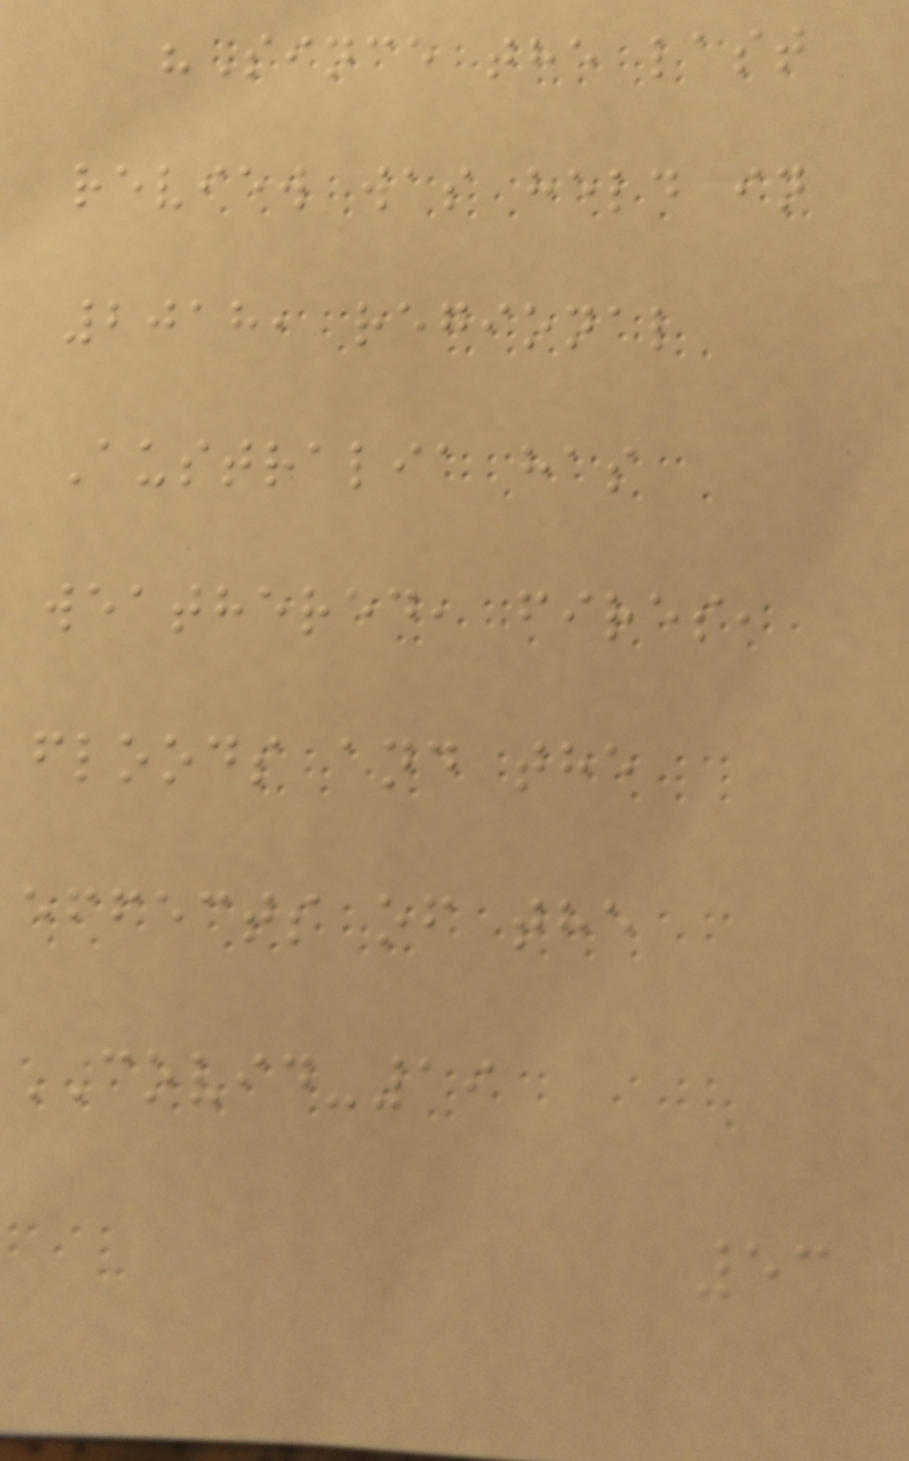"Since the last
review was held in
2018, regional
Australia has
weathered, fires,
floods and the
effects of the
COVID-19
53
